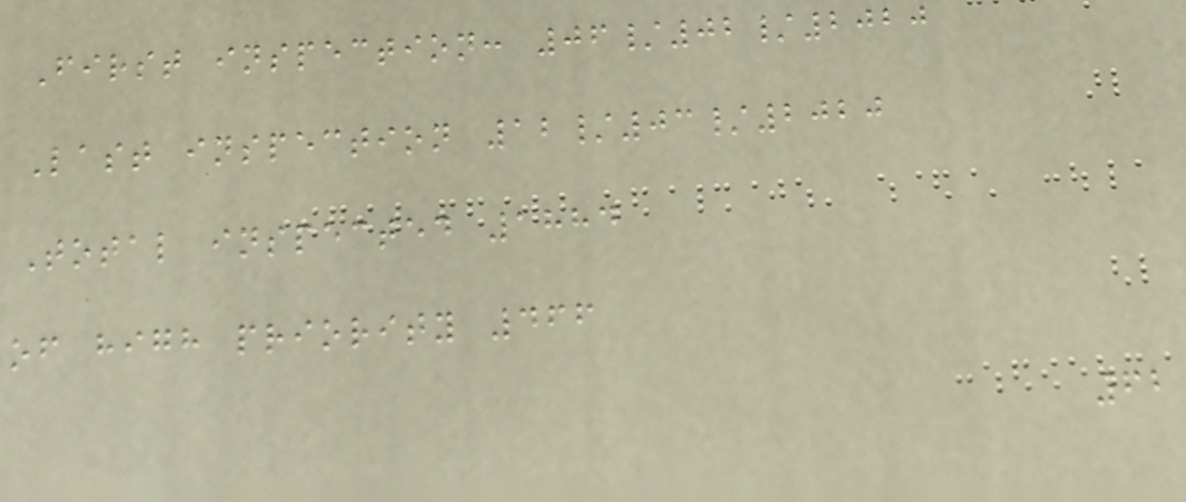First inspection: 06/02/2020
Last inspection 12/03/2020
Total inspected 1884
of high priority 466
62
